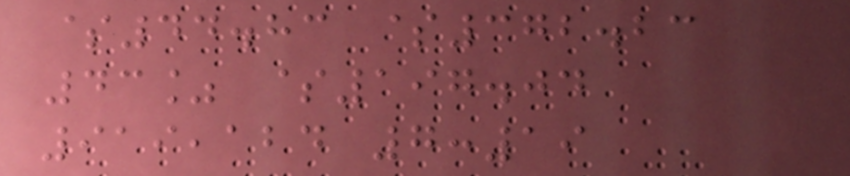$44.83 $372.23
43% $197.04
919,124 7:19
